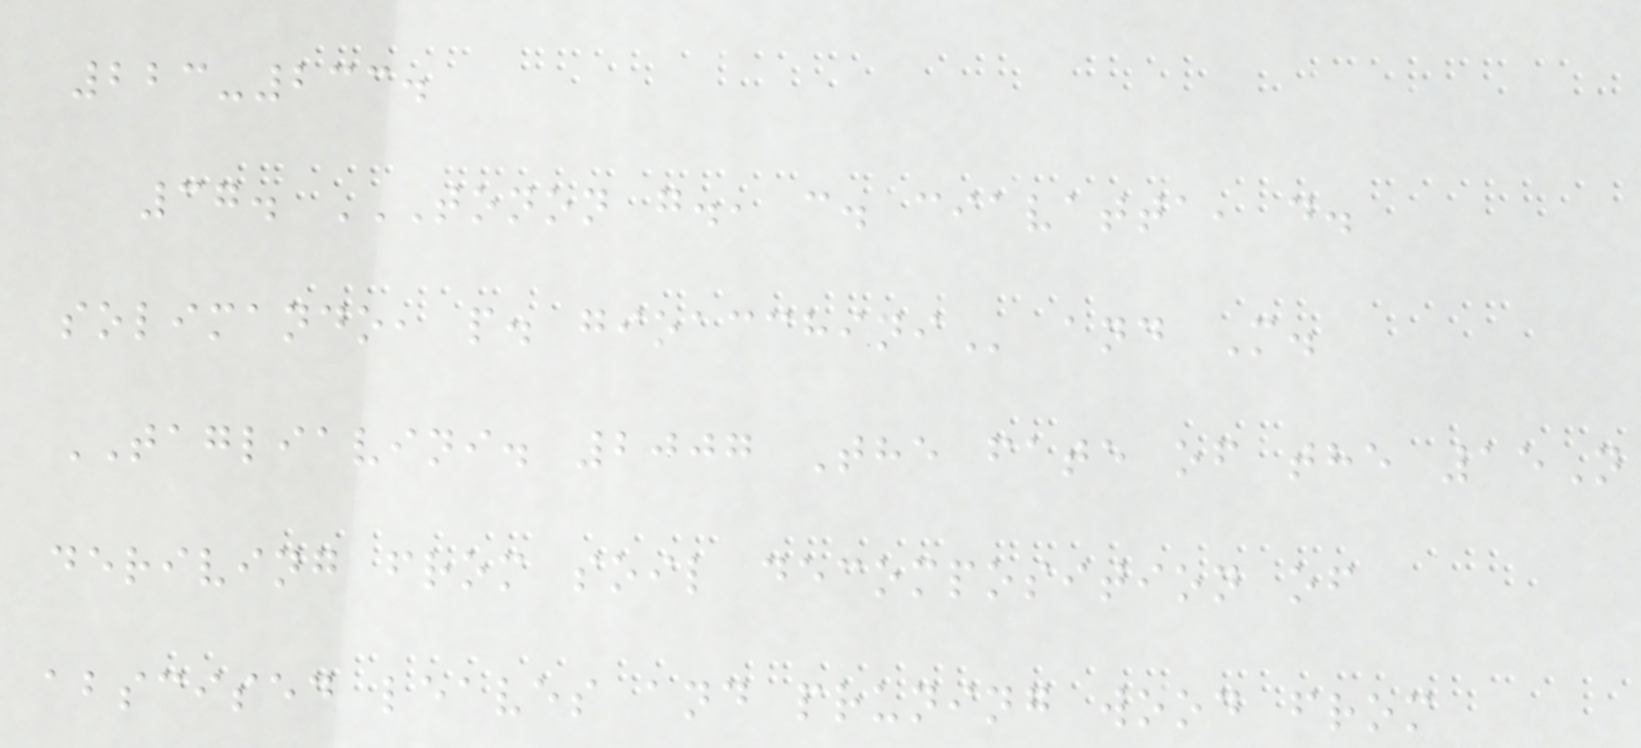223-233.
37. TONON G., C. CIAVATTA, D.
SOLIMANDO, P. GIOACCHINI and M.
TAGLIAVINI. 2007 The fate of the 15N
deriving from soil decomposition of
abscised leaves and pruning wood from
